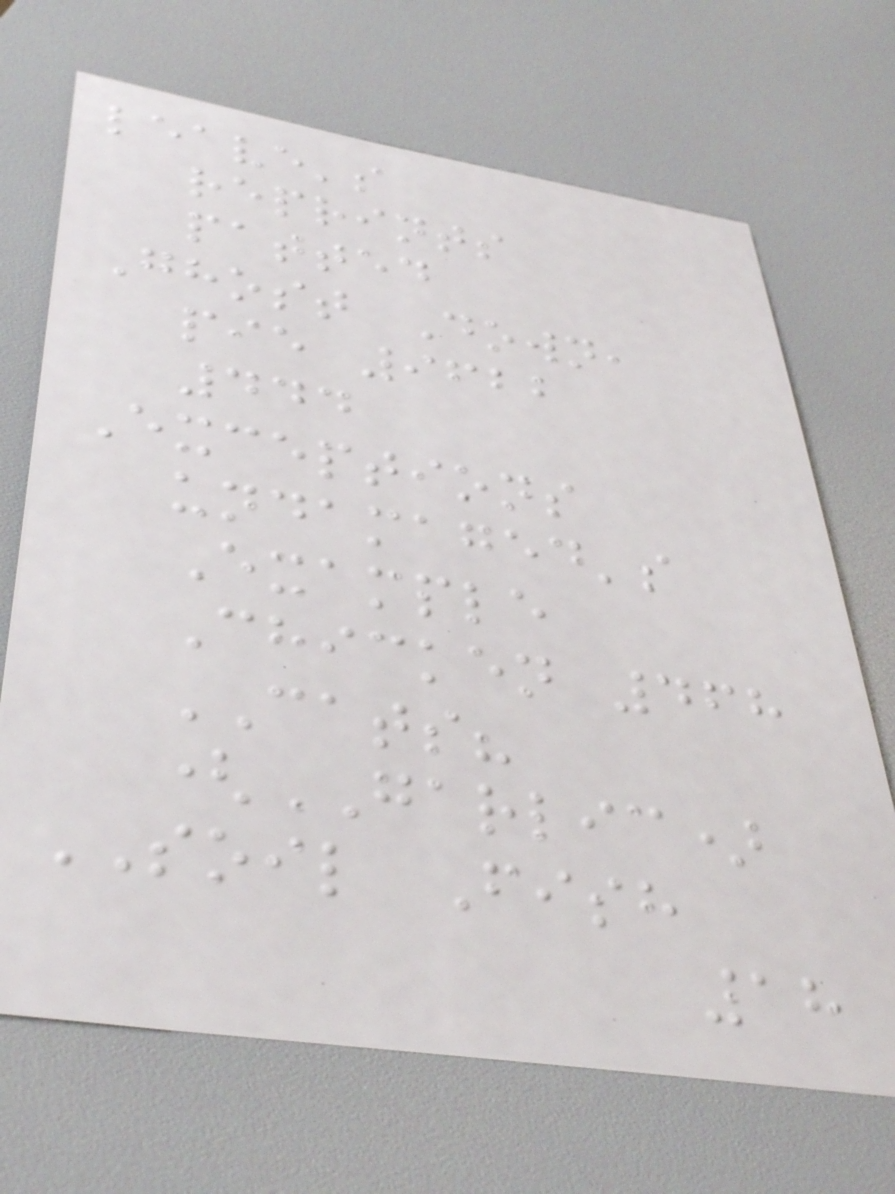leave's
reprints
patted
Ghost Down,
pie 9622
444
Exceptions
undamaged's
Example
Chicken 468
CATS?
(GARLIC)
SOIL Fish
18
